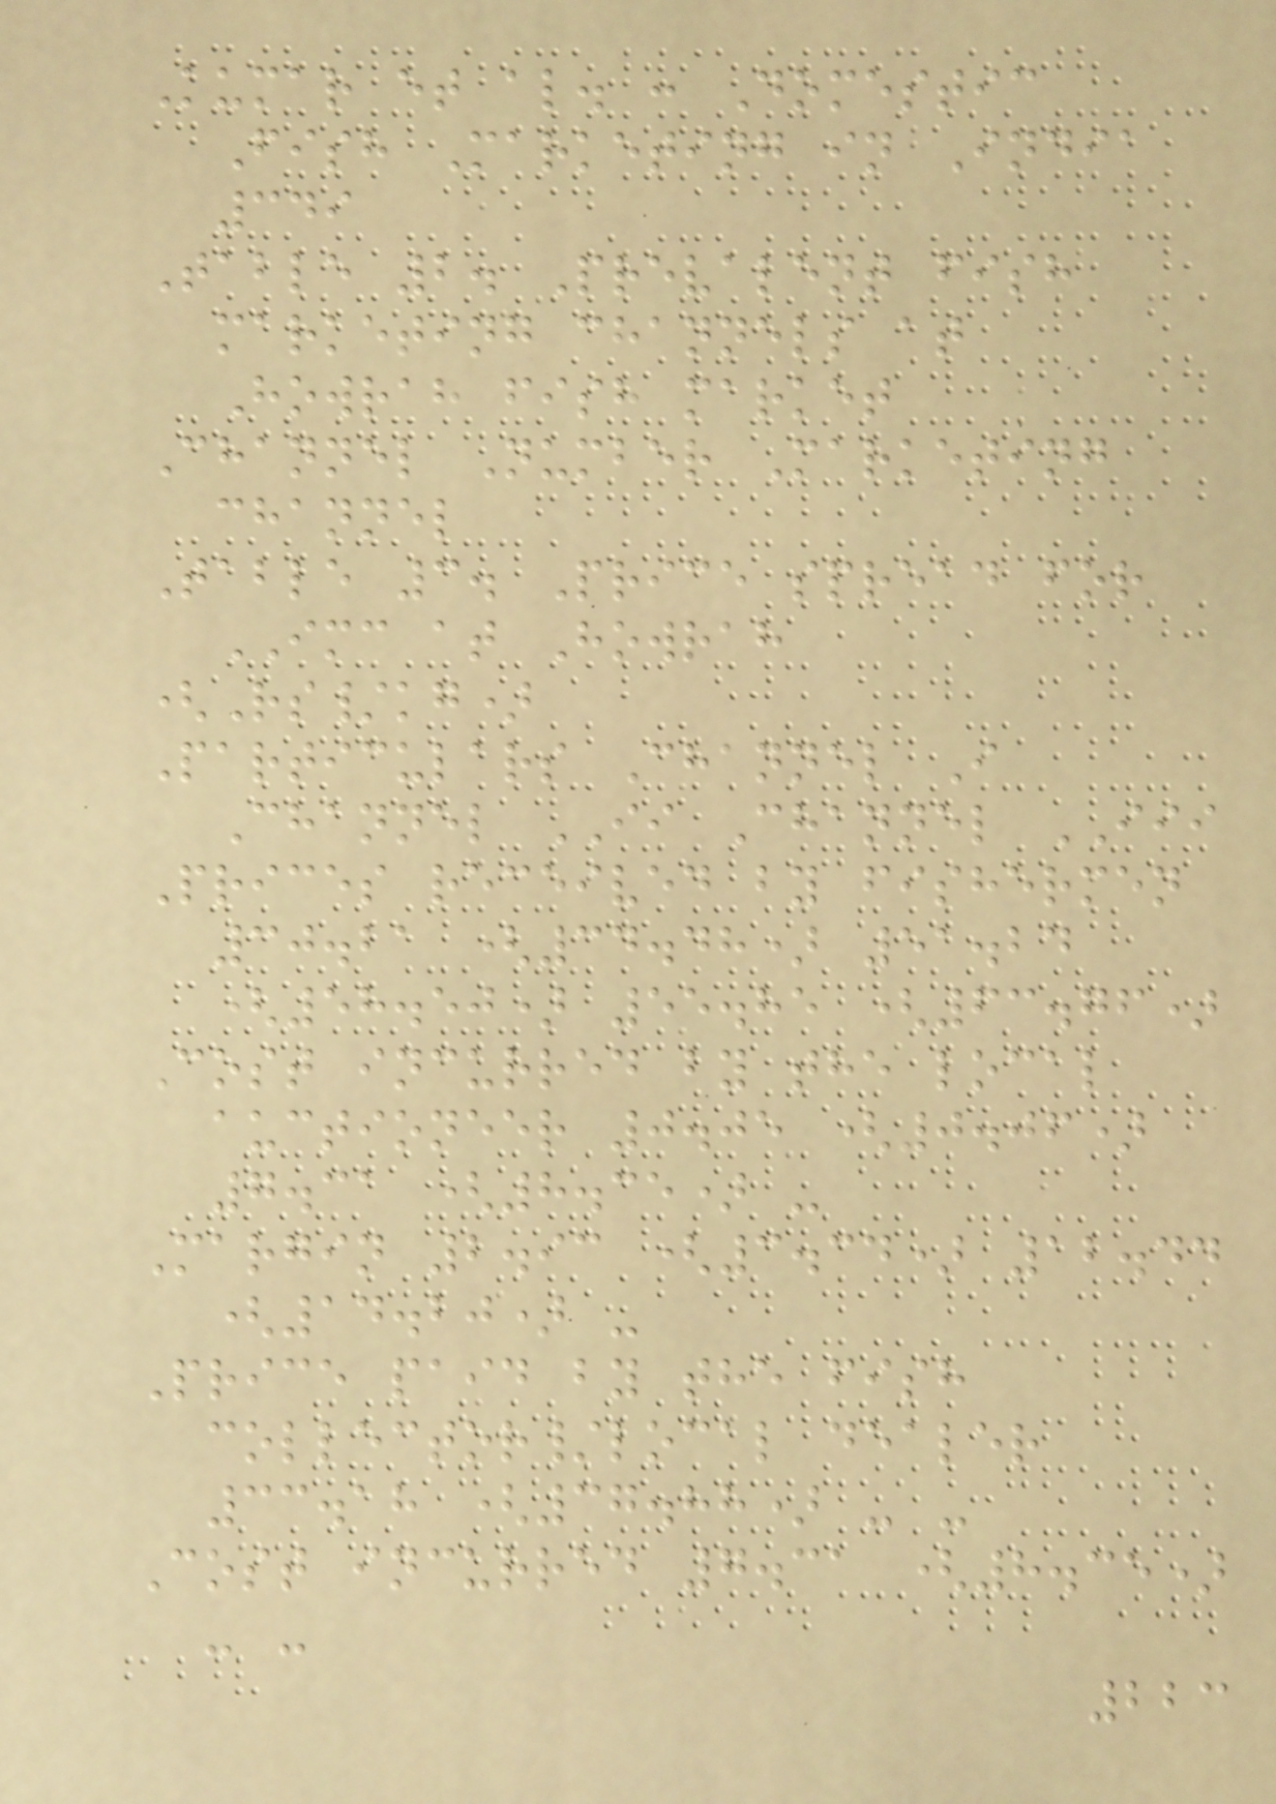Kumar et al. : Domestic
Fish Marketing in India
349
Table 2. Prevalent fish
marketing channels at
Howrah fish market
Channel Number Marketing
channel
Table 3. Price spread for
IMC at Howrah
(Rs/kg)
Particulars Channel I
Channel II Channel III
Prices received by fishermen
30.21 (34.48) 51.24
(58.50) 55.85 (63.76)
Cost incurred by the local
auctioneer 0.05 (0.06)
7.31 (8.35) -
Margin 2.93 (3.34) 12.44
(14.20) -
Price paid by the fish
collector/local dealer
33.18 (37.88) - -
Cost incurred 7.31 (8.35)
- -
223
